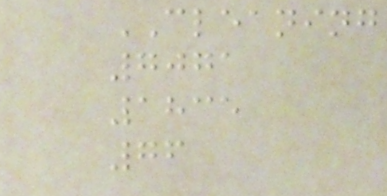CLEANING
7071
1835
76
